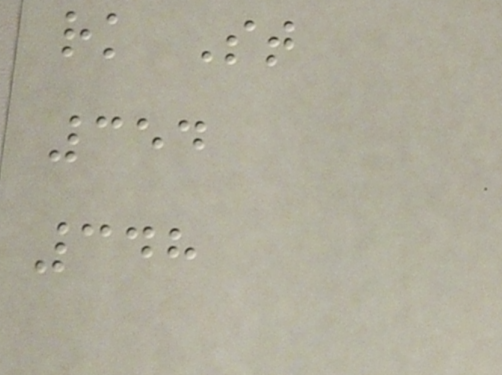rk St
354
348
